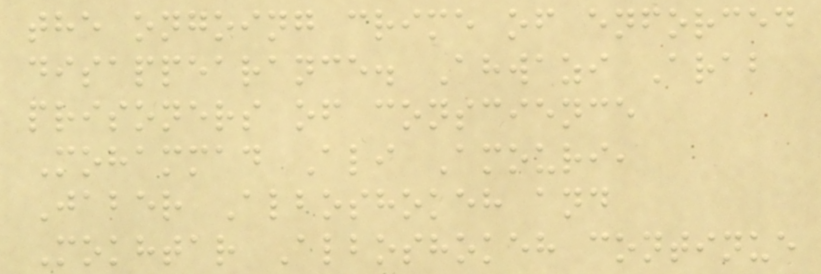the ongoing crime of enforced
disappearance. Ahwazi Arab
prisoners of conscience
Mohammad Ali Amouri,
Jaber Alboshokeh and
Mokhtar Alboshokeh continue
